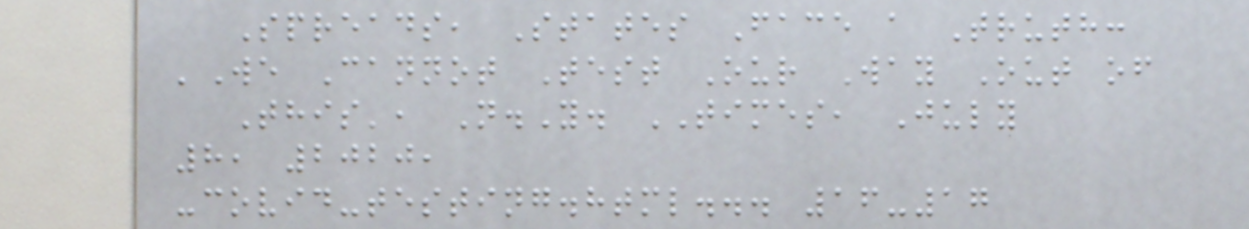Spreads, States Face a Truth:
'We Cannot Test Our Way Out of
This', N.Y. TIMES, July
8, 2020,
-covid-testing.html... 16-17
